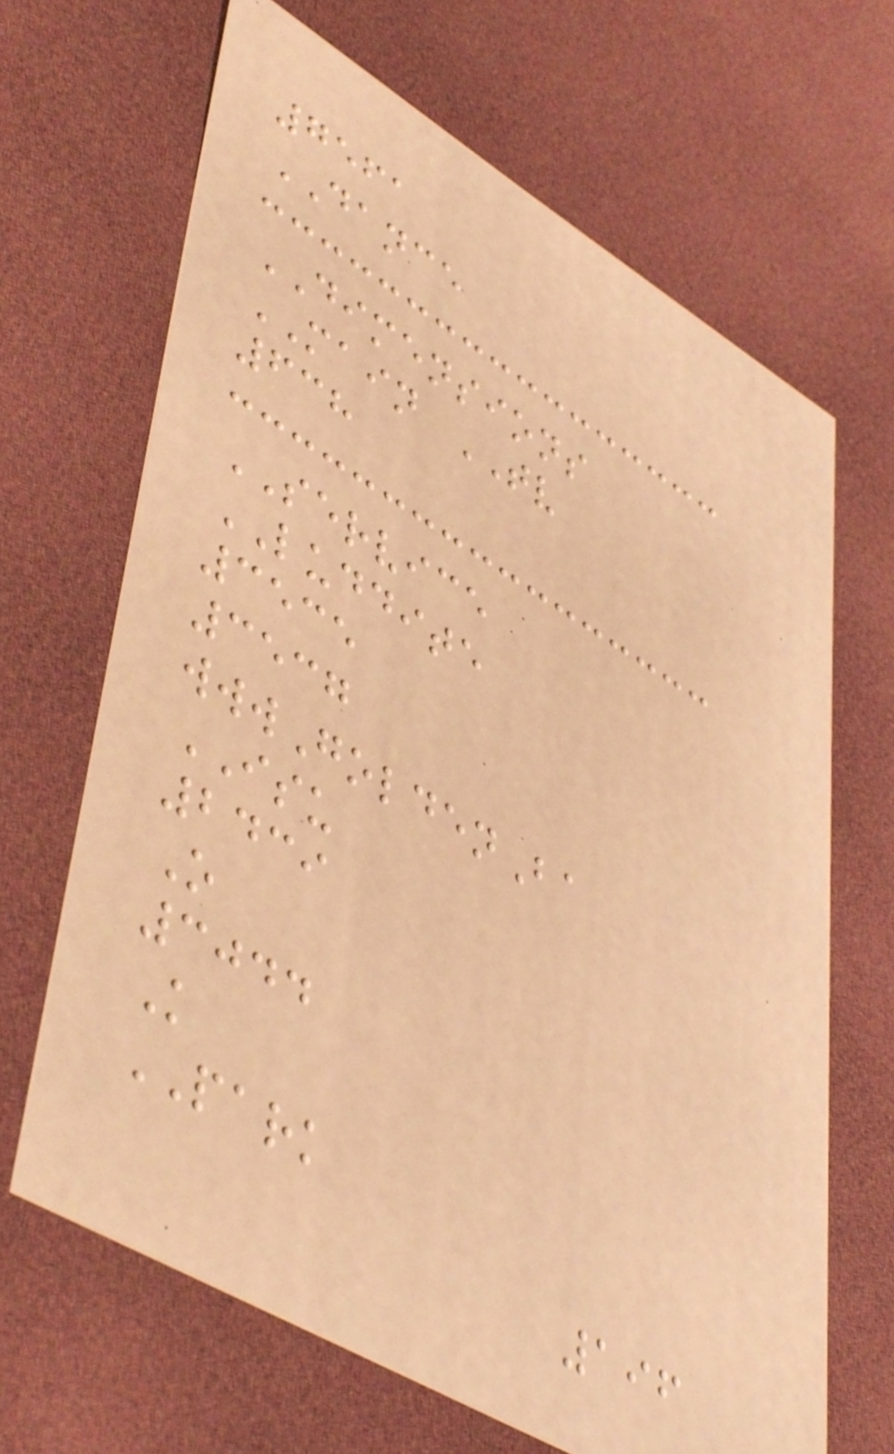7561
DANCE
DIMENSIONS
MAIN TV
638
SERVICE
LUDDITE
3535
3537
wwwGoldenBa
ISU
2439
O
3044
K
PARK
196
